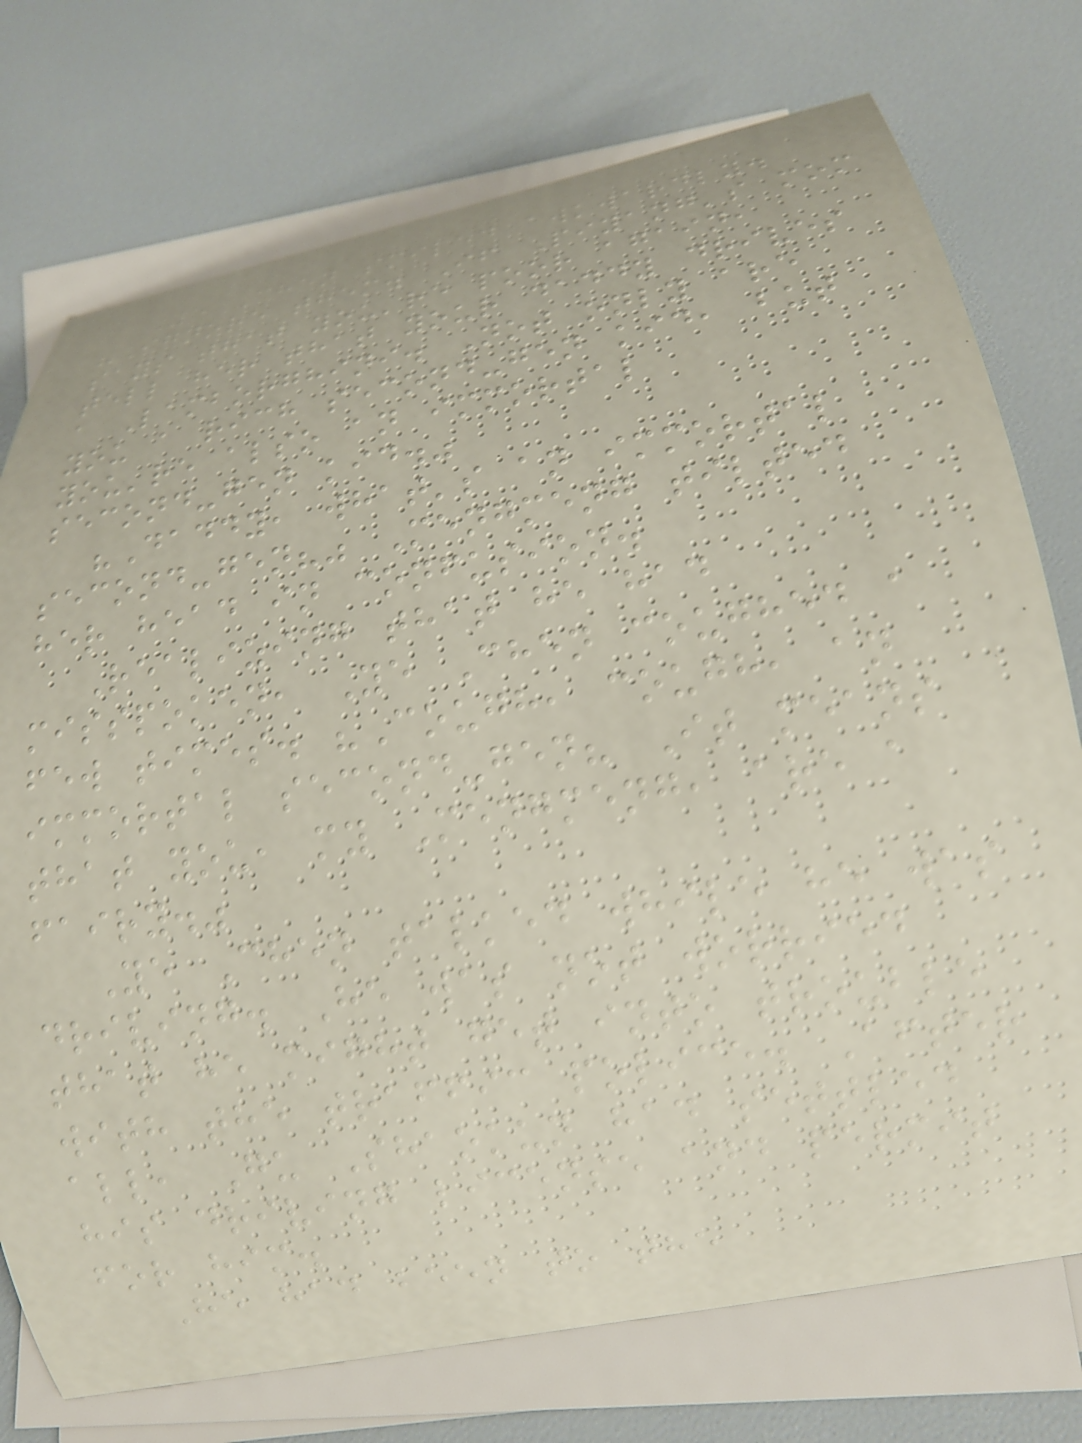Ye Chen smiled awkwardly.
"Ignore them. If Piyang's mom
says that you're poor again,
tell her that your daddy drives
a Lamborghini. Not only are
you a rich second-gen kid, but
you're also an immortal
second-gen kid."
"Daddy, what's an immortal
second-gen?" Mengmeng tilted
her head in confusion.
Realizing that he had
misspoken, Ye Chen coughed a
few times. "Cough, cough, an
immortal second-gen? It means
that you, my Mengmeng, are a
fairy."
Ye Chen talked while he was
driving. He was not worried
that he might get into trouble
with the traffic police. After
all, Gu Shaokun had settled
his driving license and permit
for him.
He had been to the
